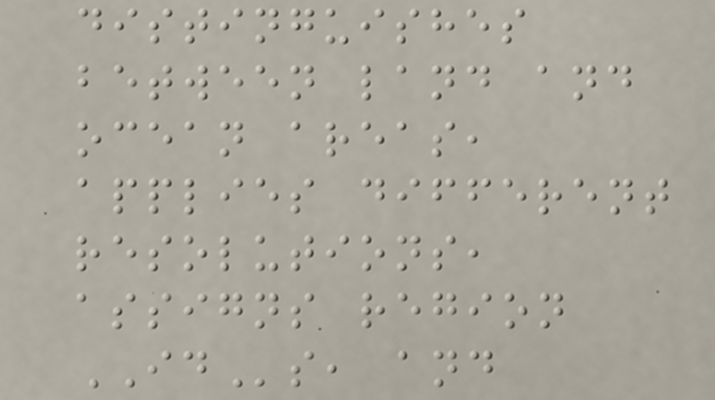distinguishes
between land and
ocean areas,
applies different
resolutions,
assigns region
IDs, and
